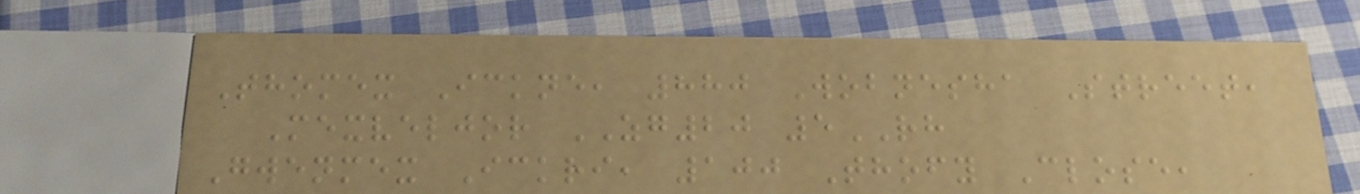Thomex Ickne, 880 Wobnesha Street,
Mexveljor ZG20 5RH
Gwenmex Ickri, 100 Thofy Close,
